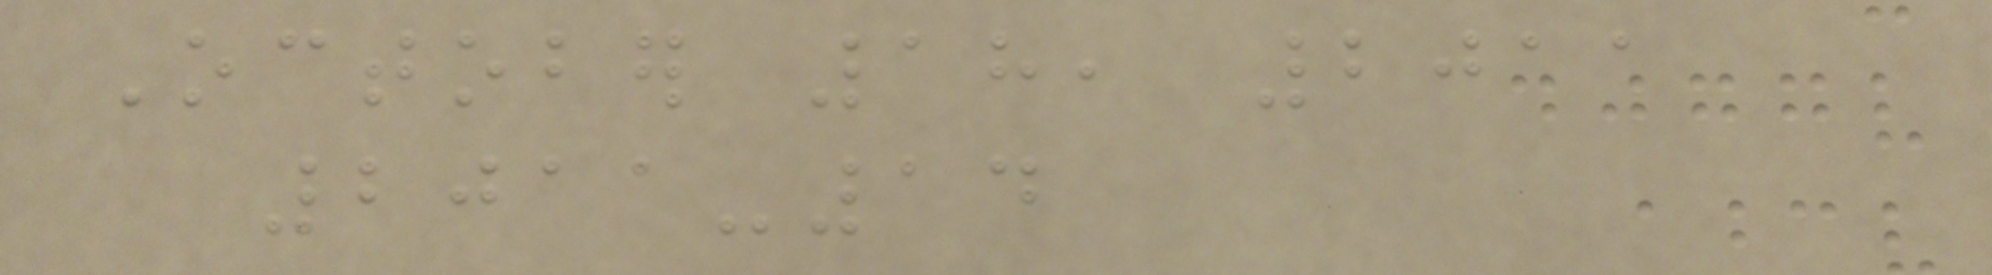October 18, 2011
2011-14
